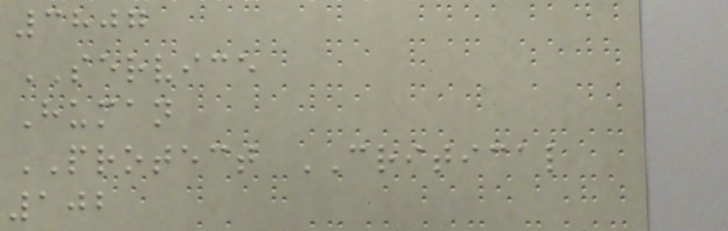3807
SERVICE
Human
PROTECT CRITICAL
102
